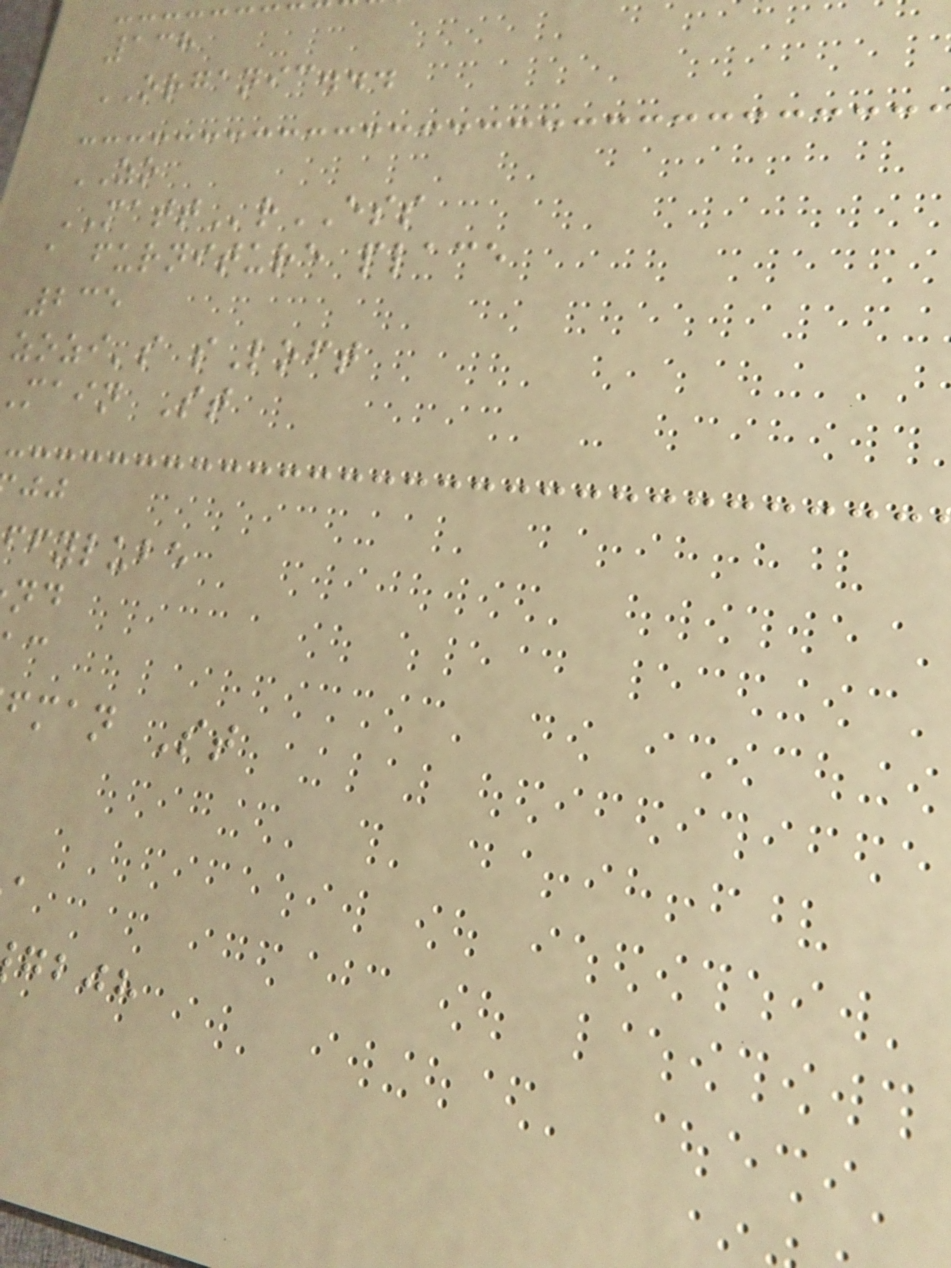138
ORGANIC...
ZO
MATTrESS
a furniture place
235
zozi's sLoft
main St
fylube
fman St
gbjh
